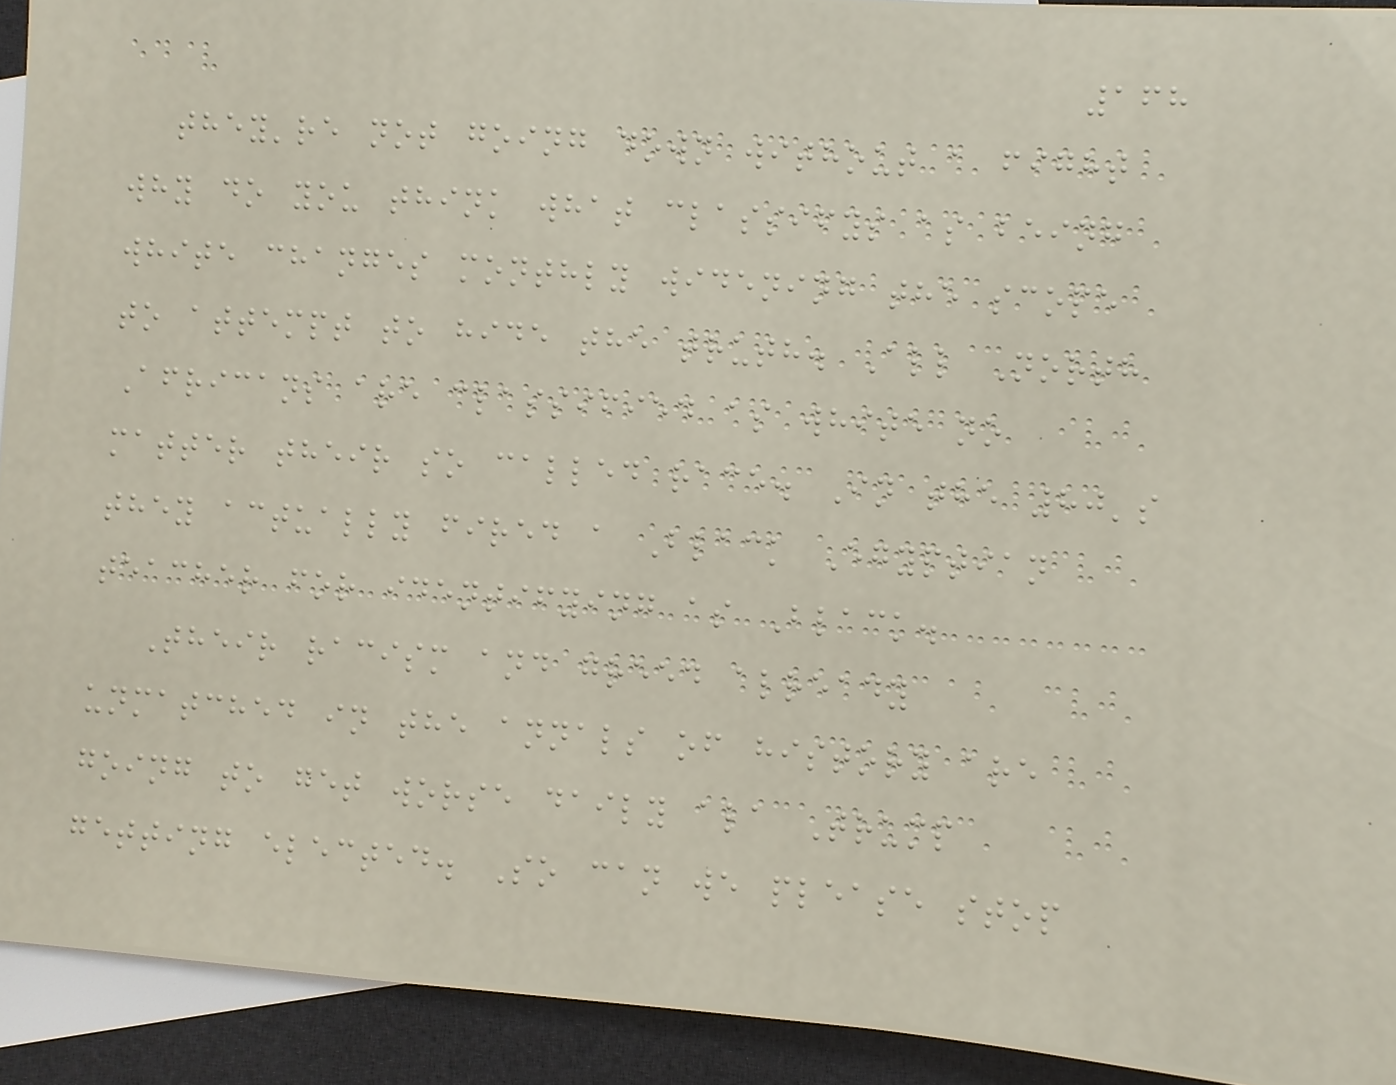168
they're not going down without a fight
why do you think what classifys as being
white changes monthly widening the scope
to attempt to hide the truth. All North
Africans are classified as white no
matter their so called race. In the 80's
they actually fired a Black Egyptian
teacher for identifying as Black.
Their racism and greed already
unmatched in the annals of history are
going to get worse daily ala Trump
getting elected. So can we please stop
